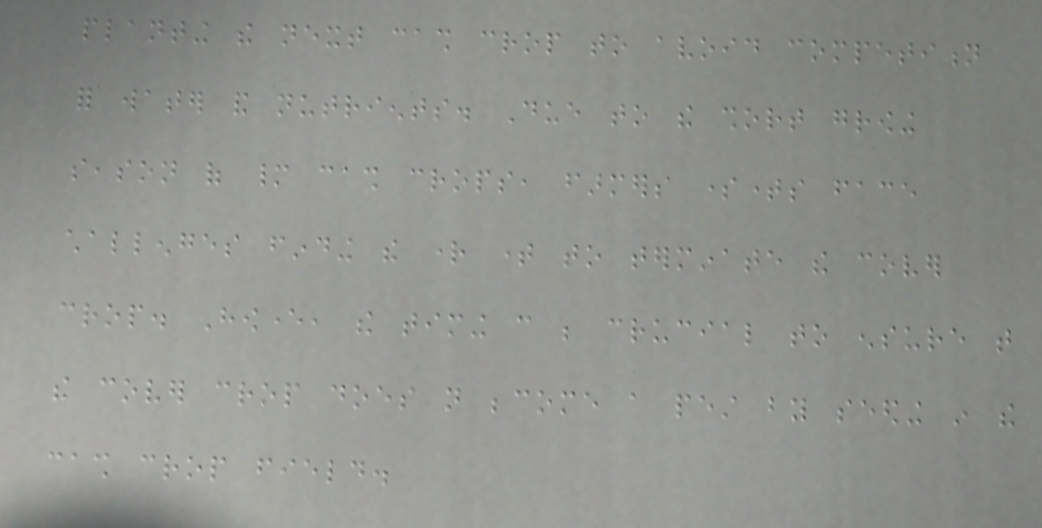planting the next cash crop to avoid competition
for water and nutrients. Due to the short growing
season of many cash crops, farmers sometimes face
challenges finding the right time to terminate the cover
crop. However, the timing can be crucial to ensure that
the cover crop does not become a pest by seeding in the
cash crop field.
